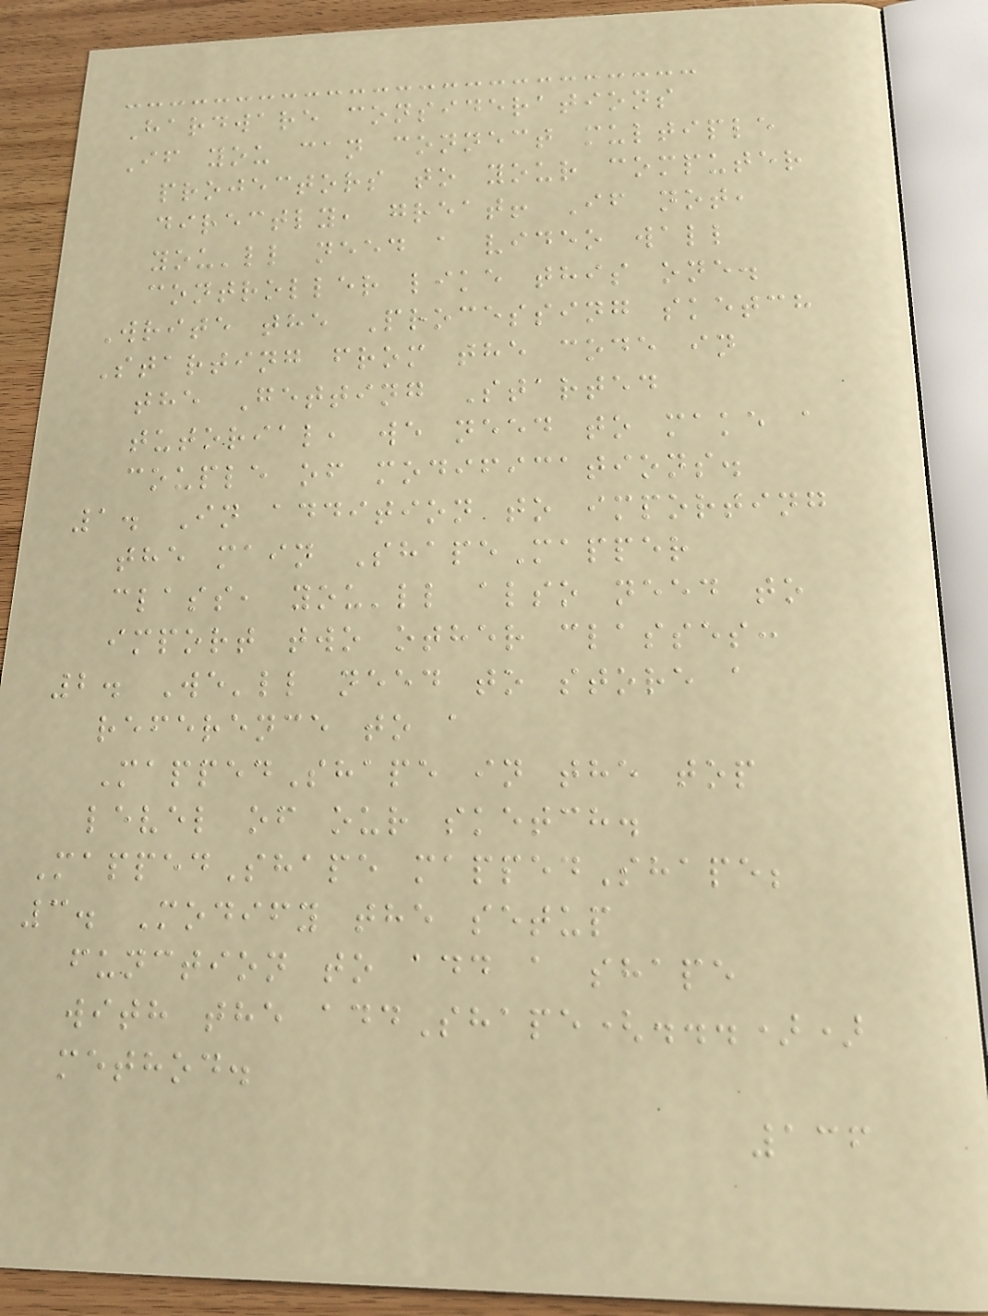Hardware considerations
If you can connect multiple
projectors to your computer
directly, great! If not,
you'll need a video wall
controller like this one.
Write the Processing sketch
Starting from the code in
the Getting Started
tutorial, we need to make a
couple of modifications.
1. In addition to importing
the main ShapeMapper
class, you'll also need to
import two other classes:
2. We'll need to store a
reference to a
MappedShape in the top
level of our sketch.
MappedShape mappedShape;
3. Modify the setup
function to add a shape
with the addShape(...))
method.
136
